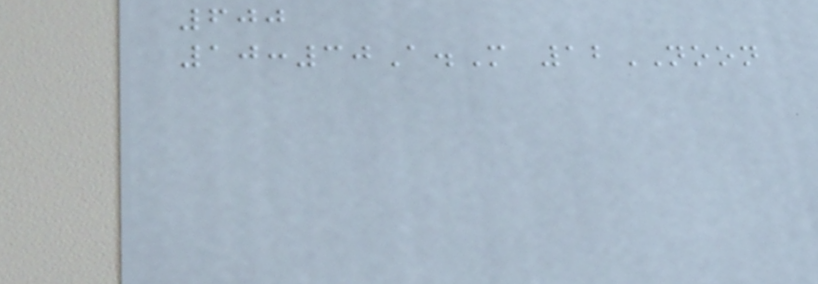600
10:30A.M 12NOON
